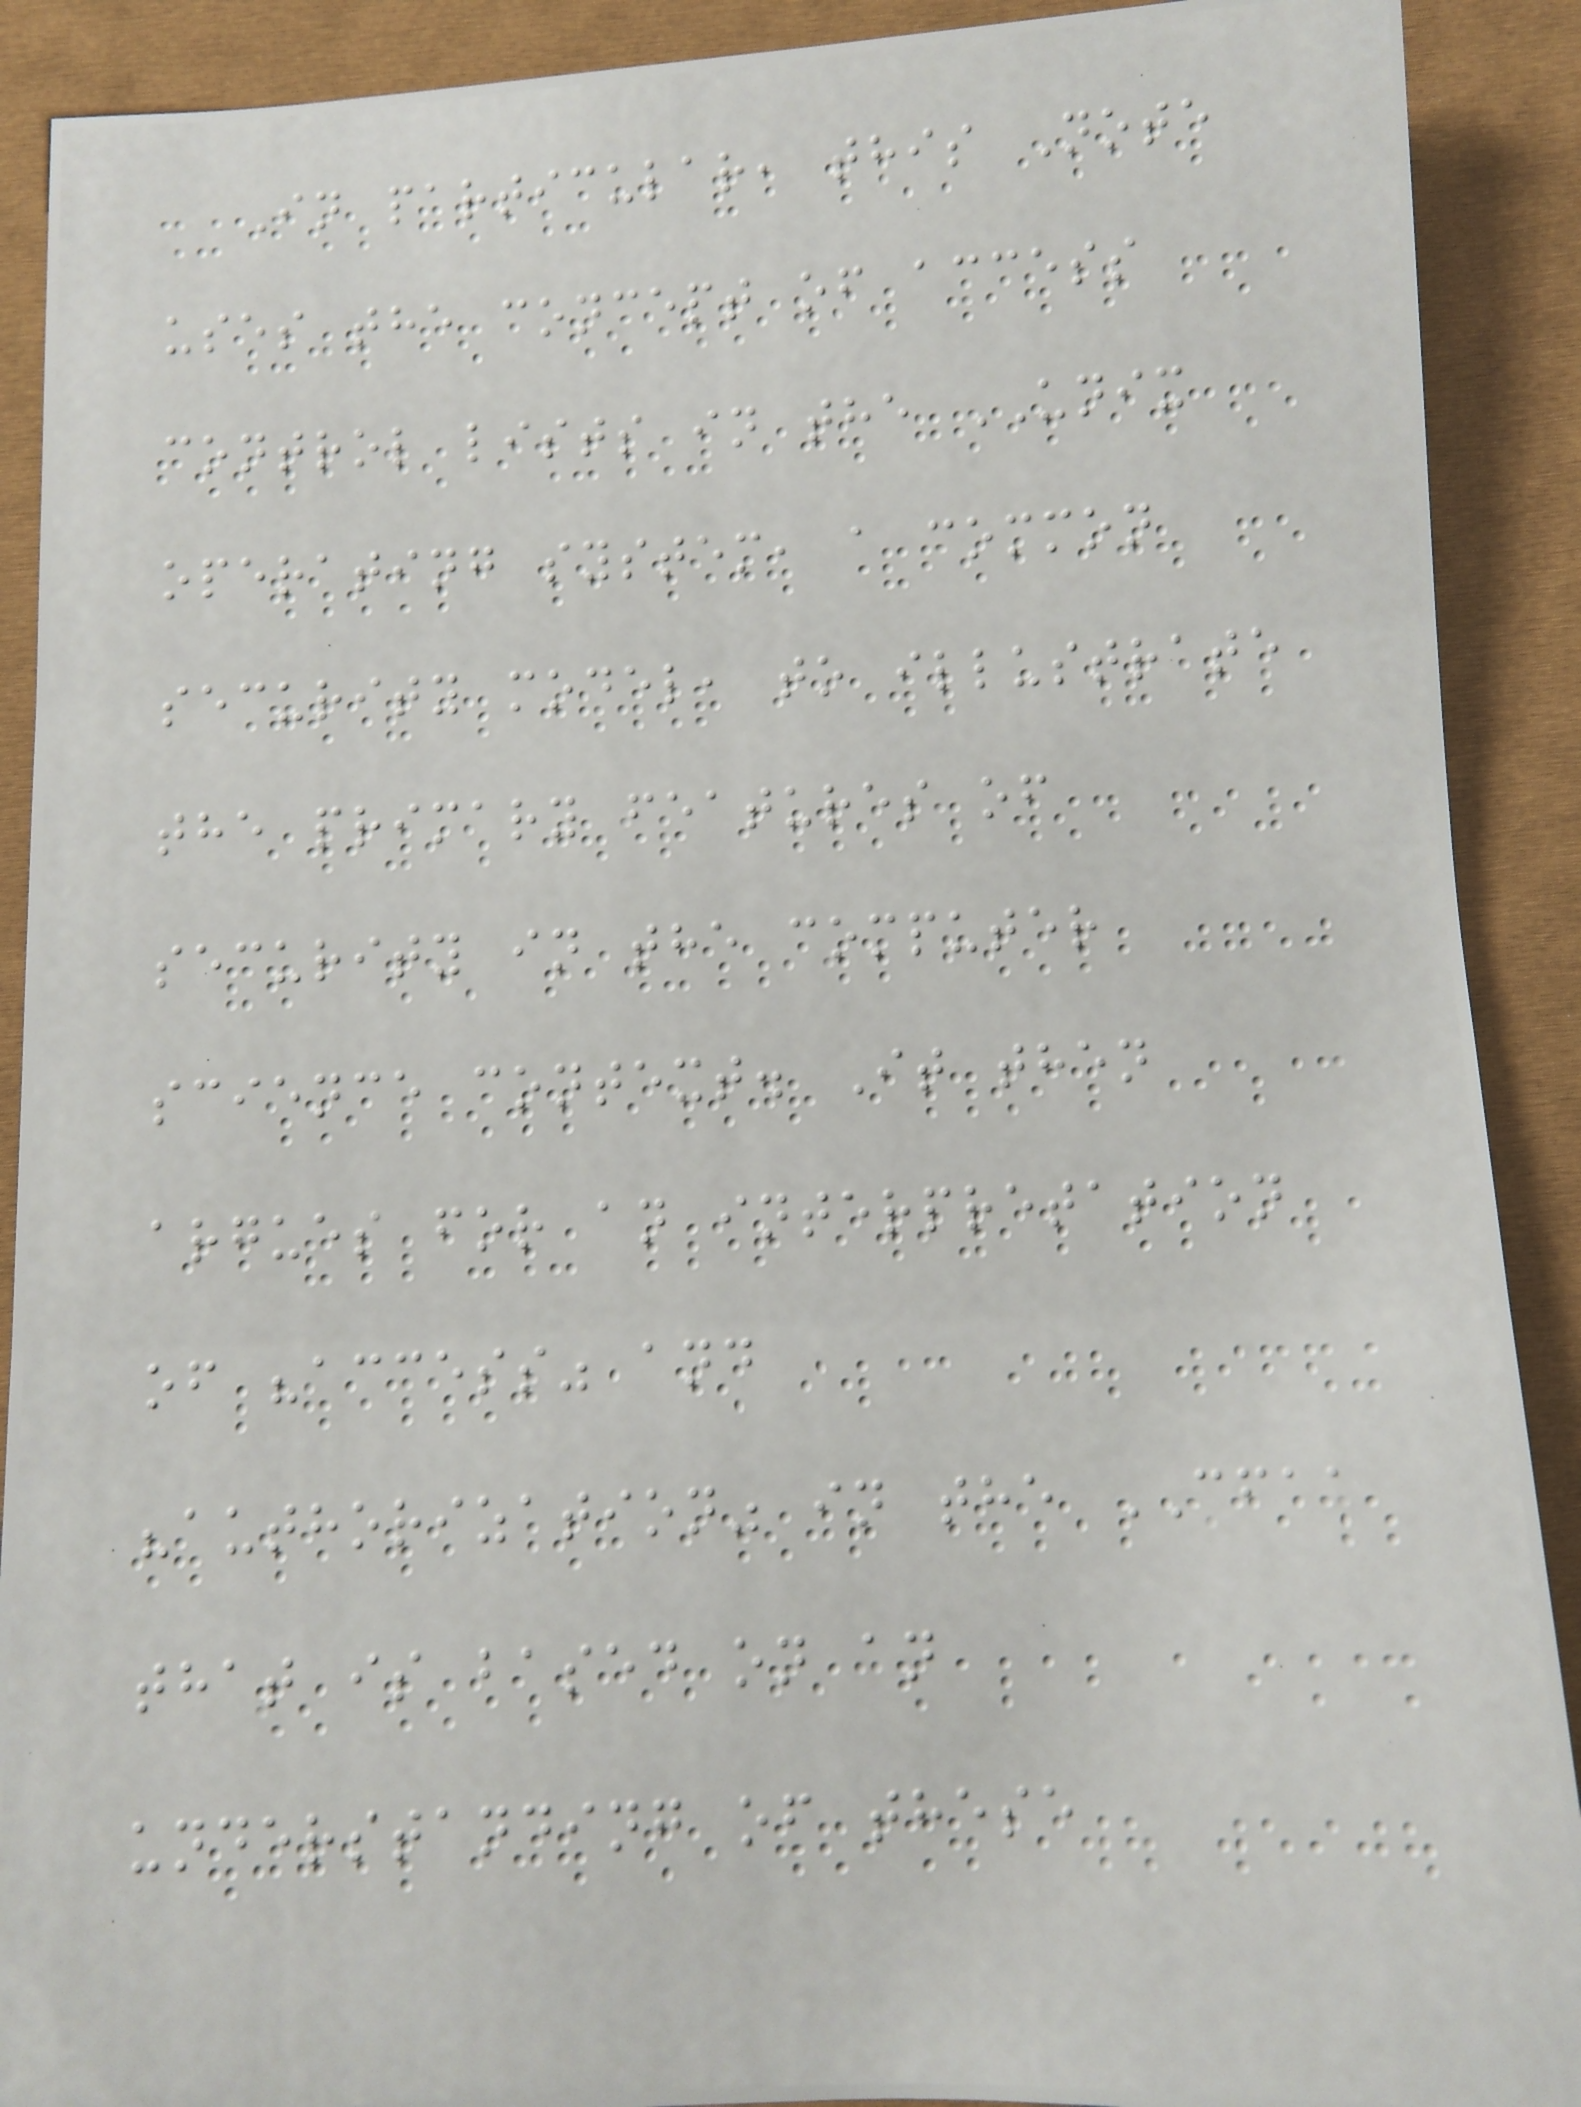In particular, this Note
uses the concept of access
control lists in the UNIX
operating system, a common
security model, to illustrate
the primary features of
security in the computer
science context. It then
argues for an interpretation
of "access" and
"authorization" in the CFAA
that is based on an
understanding of these
